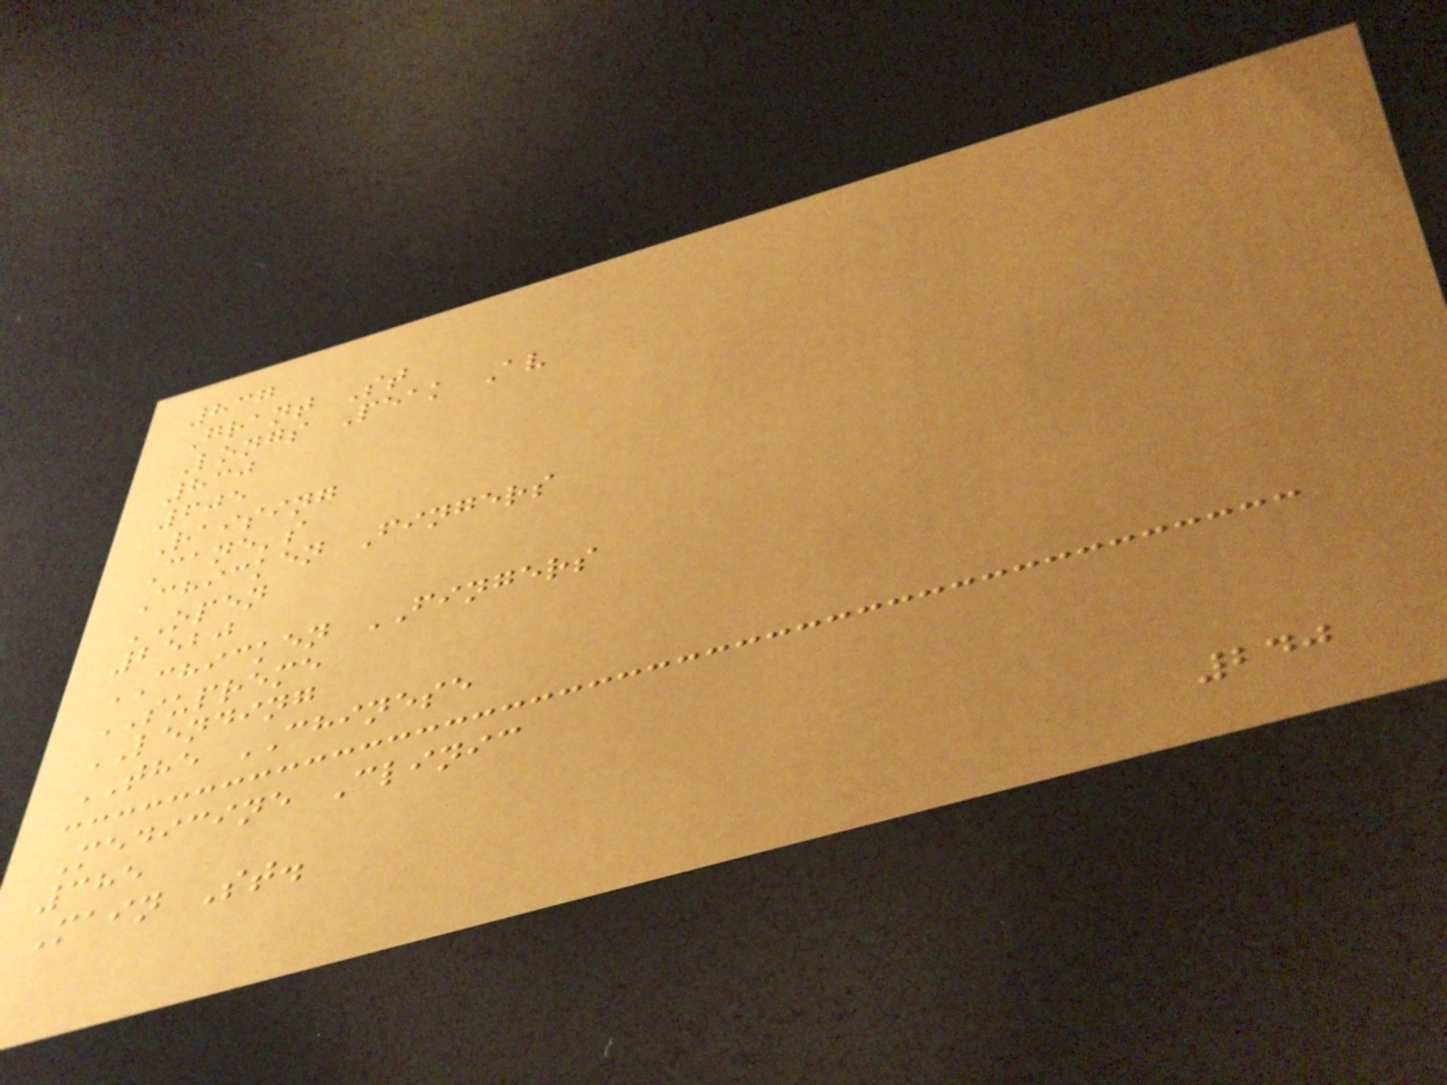837
Grant St
Longs Peak Av
830
605
Raising
Cane's
Chicken Fingers
OPEN
2520
CHICKEN FINGERS
SUPREME
LENDING
THE CHINESE
Medicine Clinic
385
Main St.
240
